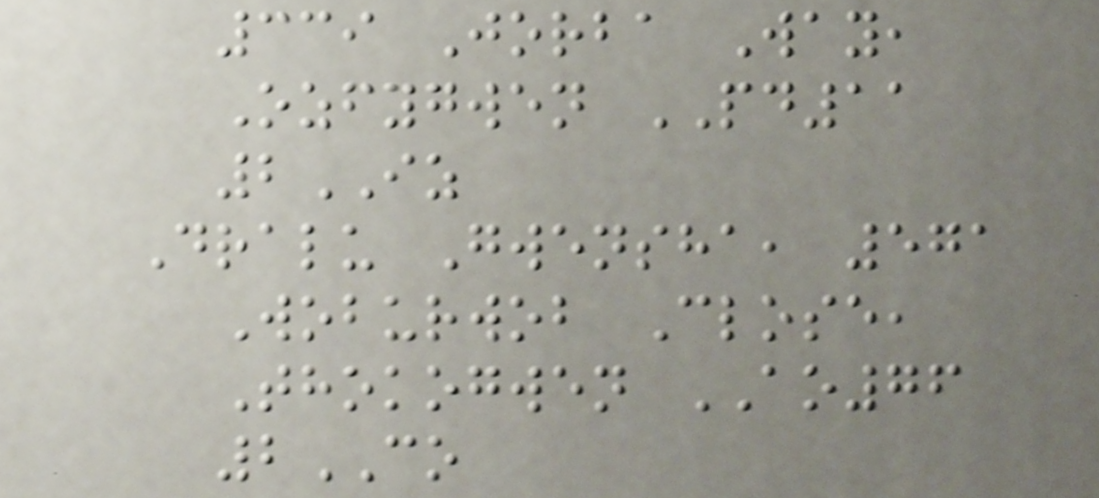339 Jorba Way,
Ozfygwen PD11
2IZ
Dralu Gwensha, 571
Woburwob Close,
Thokogwen AO76
2CO
